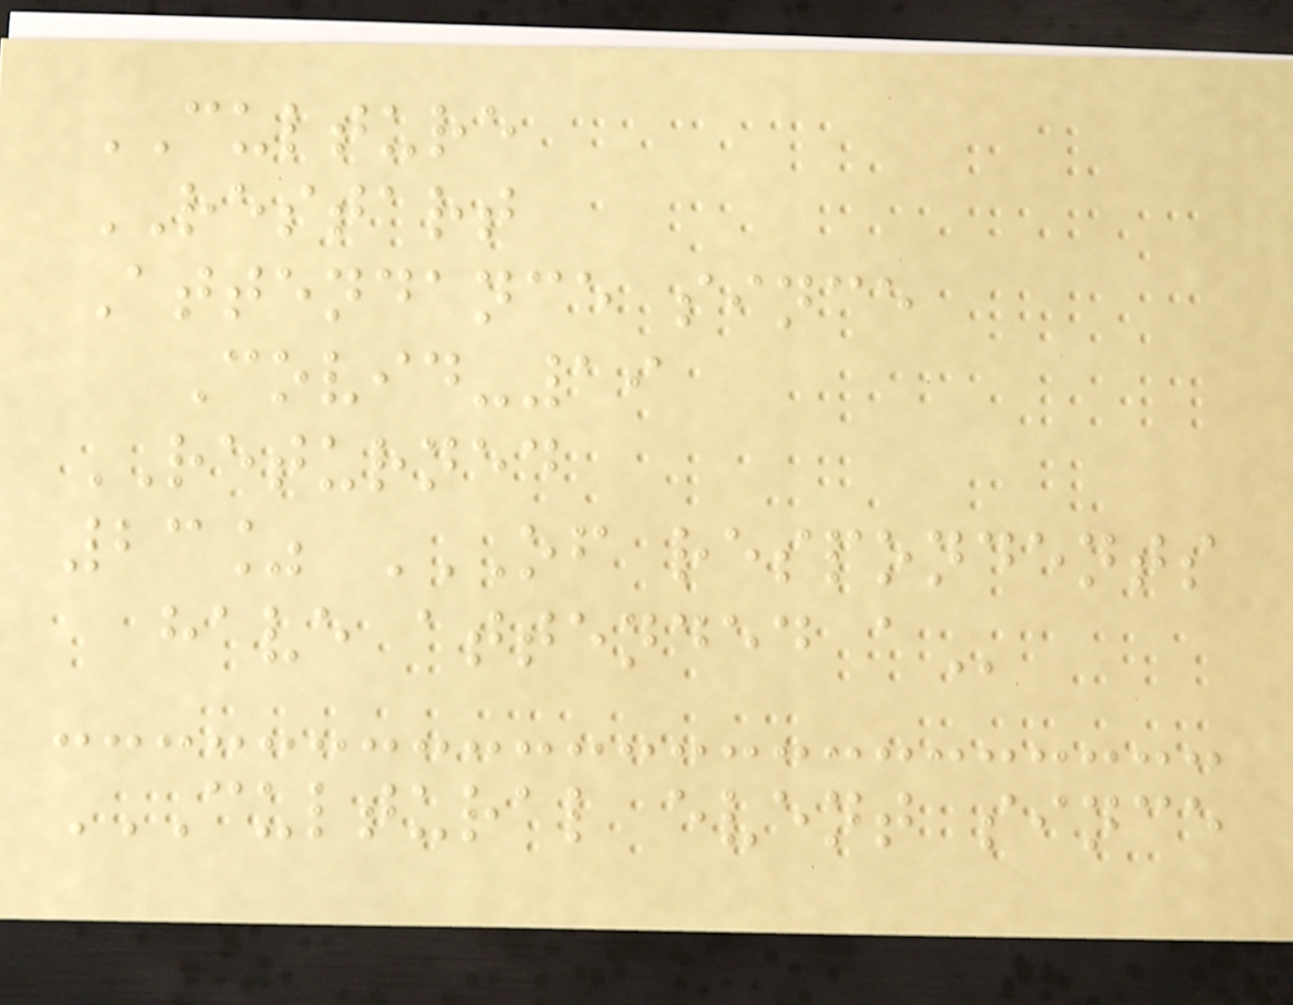CULTURE
RESTART
Attendance since
Covid-19
RETURNED
23% OF RESPONDENTS
HAVE ATTENDED A
CULTURAL EVENT SINCE
